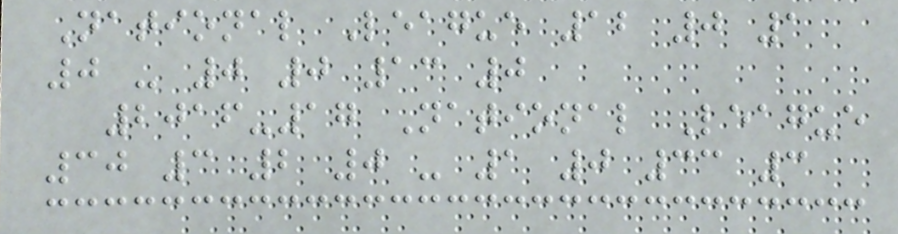National League 12 0 1
0 - 0 0 13 0
2016-17 National League
30 3 2 0 - 1 0 33 3
